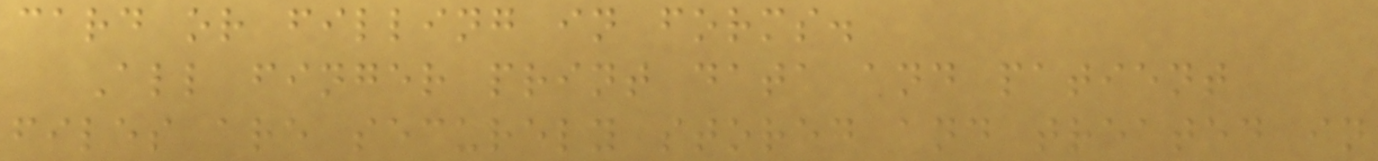card or filling in forms.
All finger print data and patient
files are securely stored and treated in
